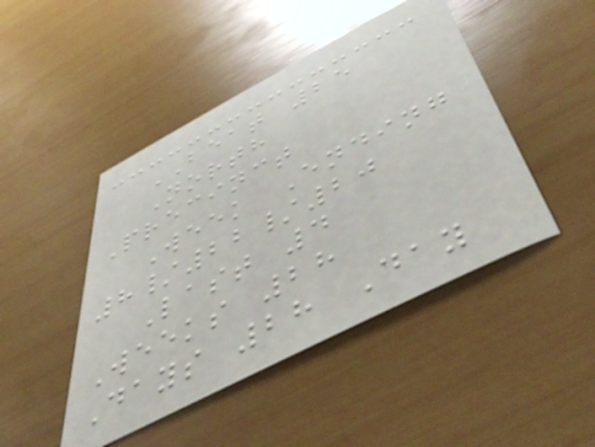BEAT 25
North
Precinct
Week Ending
8/22/20
Last 4
Weeks 28
Days 28 Day
